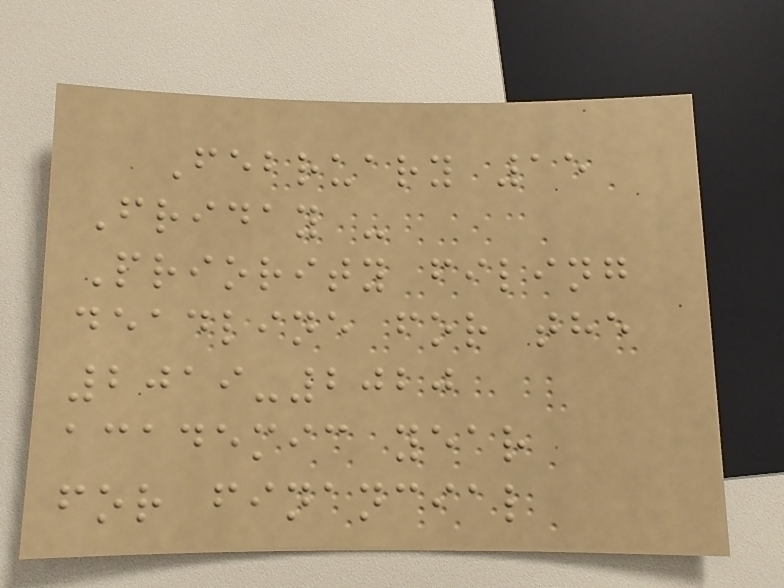February 15
Friday -
Priority filing
deadline for the
2019-2020
academic year
for financial
